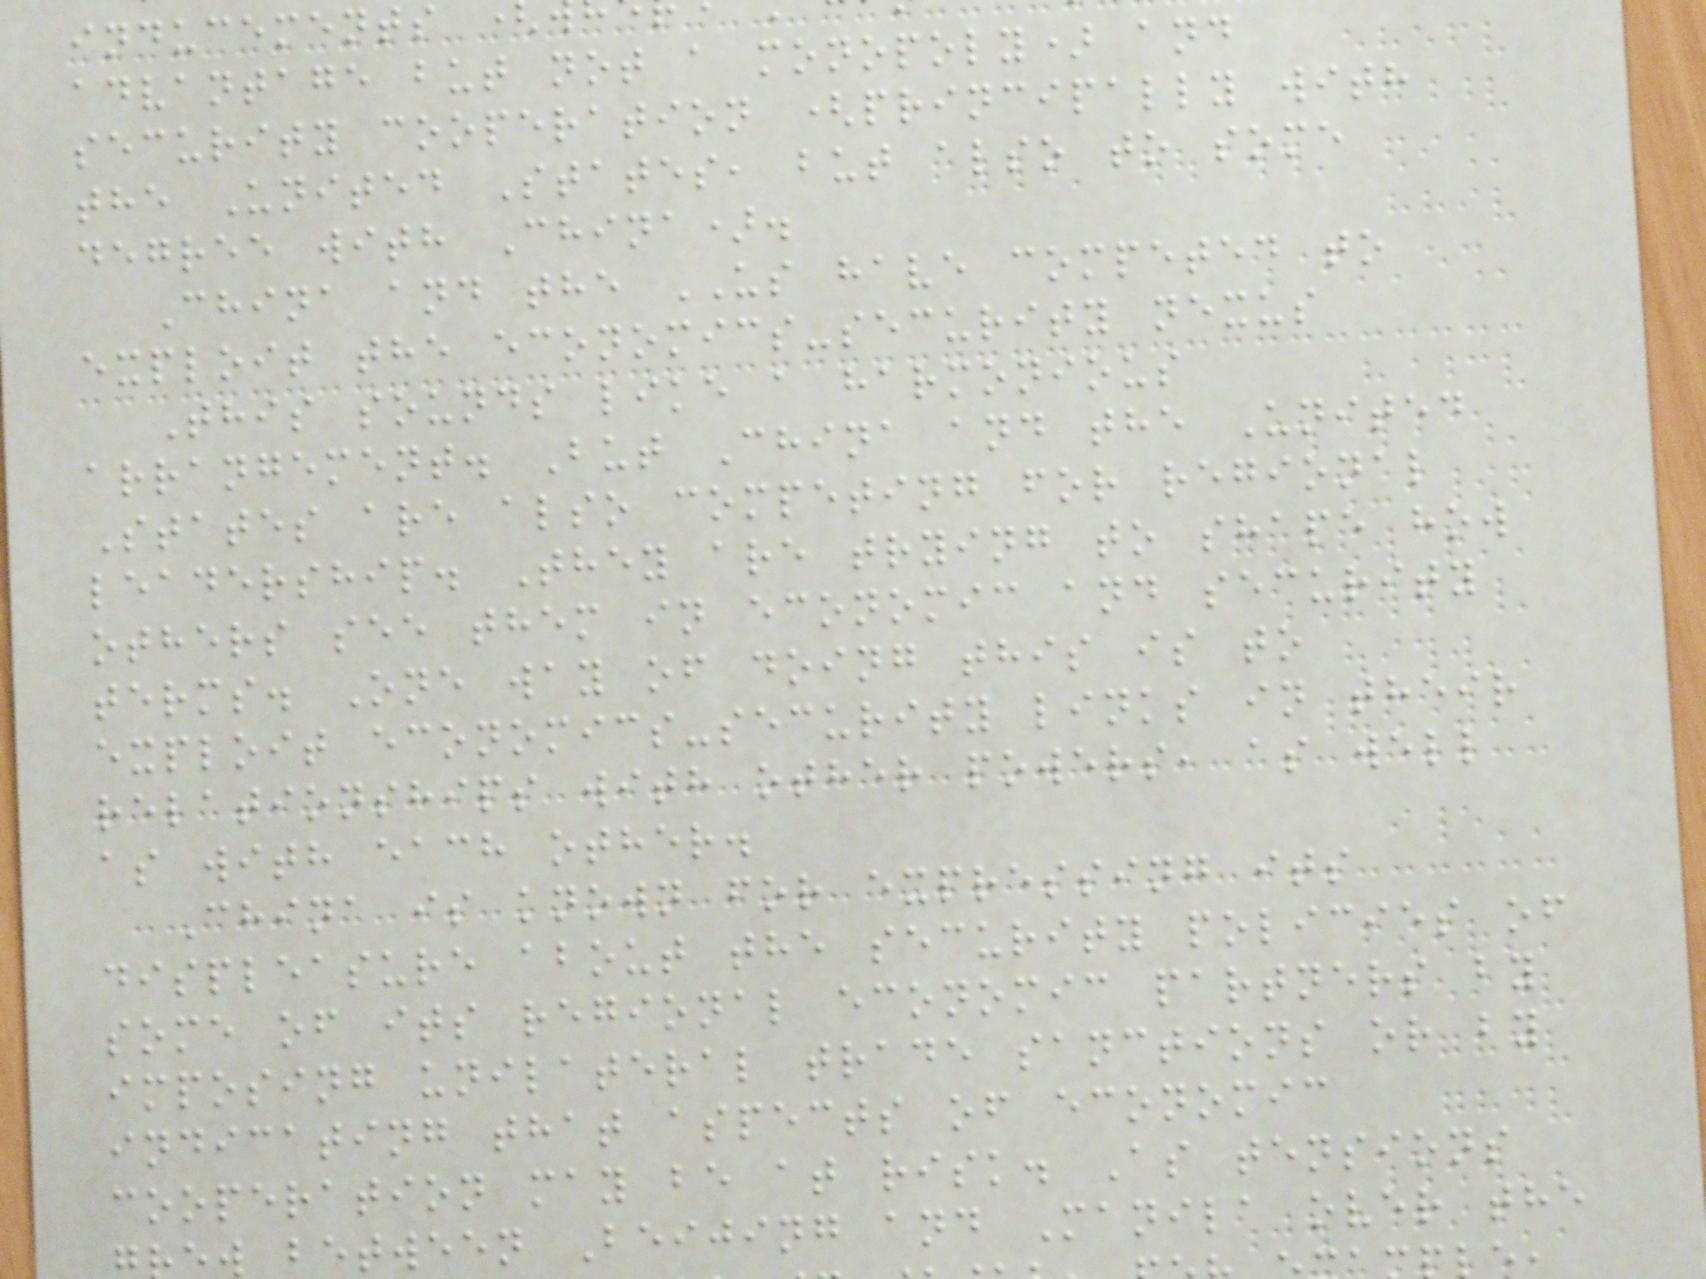inducements
advantage but not a monopoly) and
security cooperation (principally with
the United States, but also to some
degree with China).
China and the US have competed to
exploit the economics-security nexus
This sounds like a harmonious
arrangement. But China and the United
States are also competing for regional
leadership. They are trying to shape how
others see them in economic and security
terms. One way of doing this is to
exploit economics-security links in their
relationships with other powers, as well
as with each other.
China is known for expressing its
displeasure about the security policies of
some of its regional economic partners by
imposing unilateral trade sanctions or by
indicating that aspects of economic
cooperation may be at risk. As tensions
w between Beijing and Manila over the
